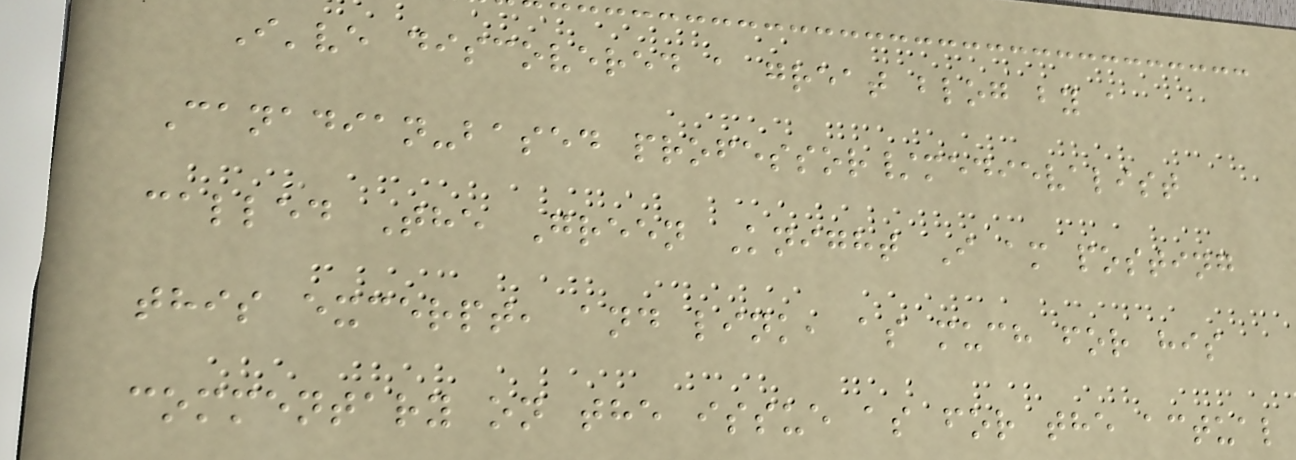I've discovered a great blog by a
Canadian-based professor/medievalist
called The Green Knight I am posting
this excerpt, and link, as much for his
commentary on the issue as for the actual
